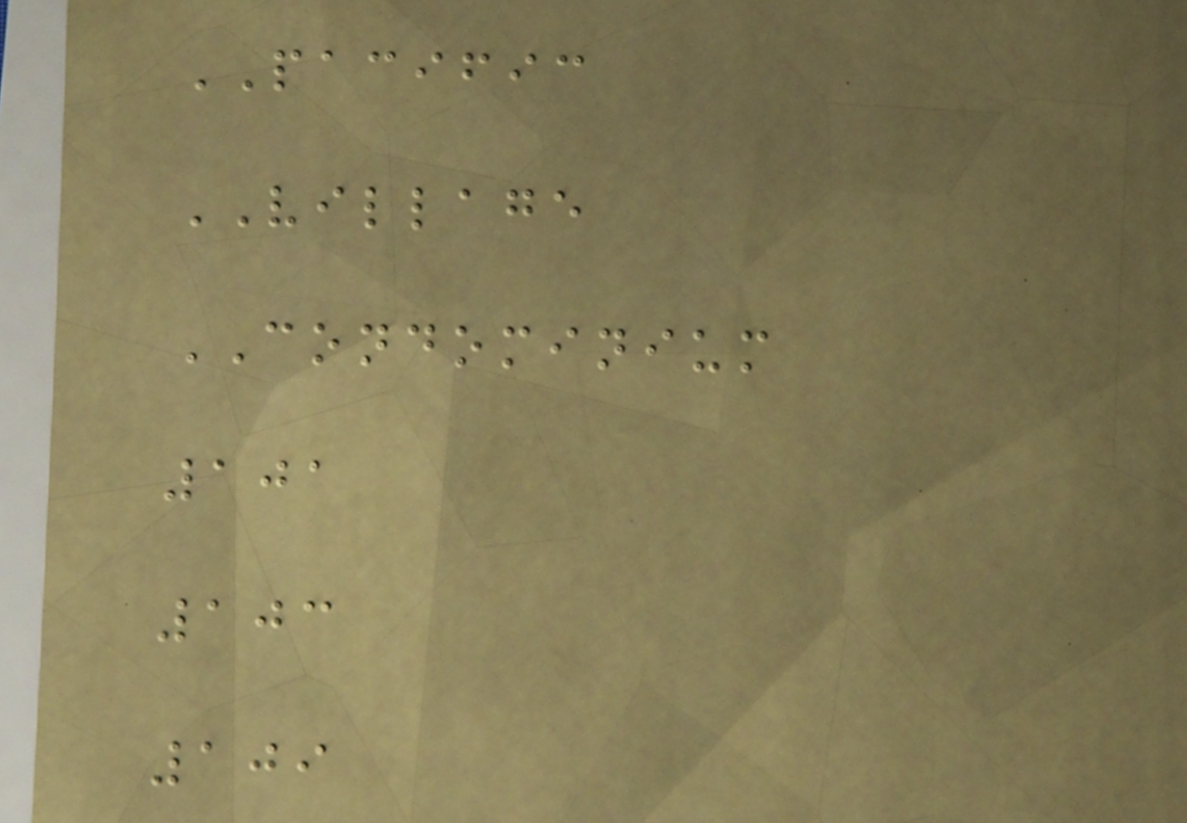PACIFIC
VILLAGE
CONDOMINIUM
101
103
109
